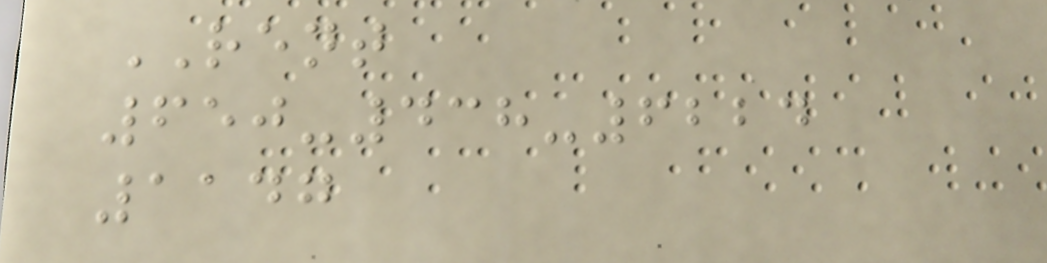RENT
650-438-6224
1147
